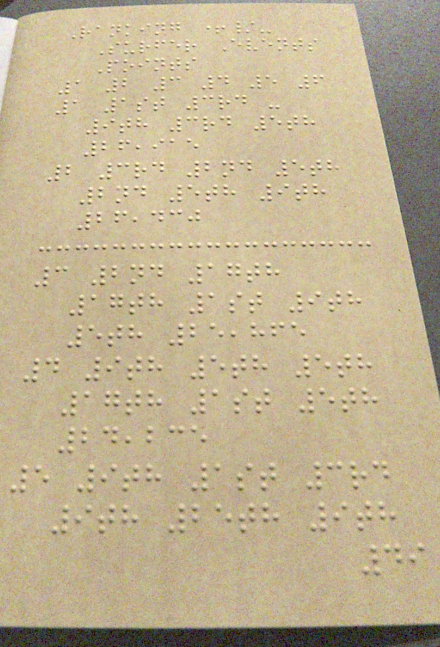Ranking +/-
Surfer Events
Points
1 2 3 4 5 6
1 1st 3rd -
9th 3rd 5th
26,915
2 3rd 2nd 5th
2nd 5th 9th
26,430
3 2nd 17th
17th 1st 9th
5th 25,865
4 9th 5th 5th
17th 1st 5th
24,235
5 9th 1st 3rd
9th 25th 9th
49
